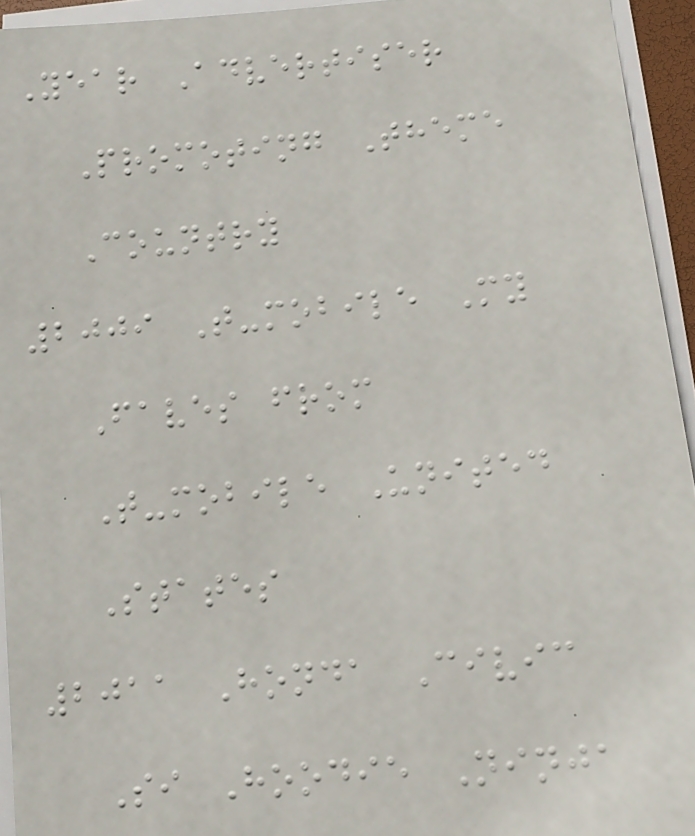Year Advertiser
Promoting Theme
Country
2009 T-mobile My
Faves from
T-mobile United
States
2011 Honda Civic
Si Hoodie Ninja
